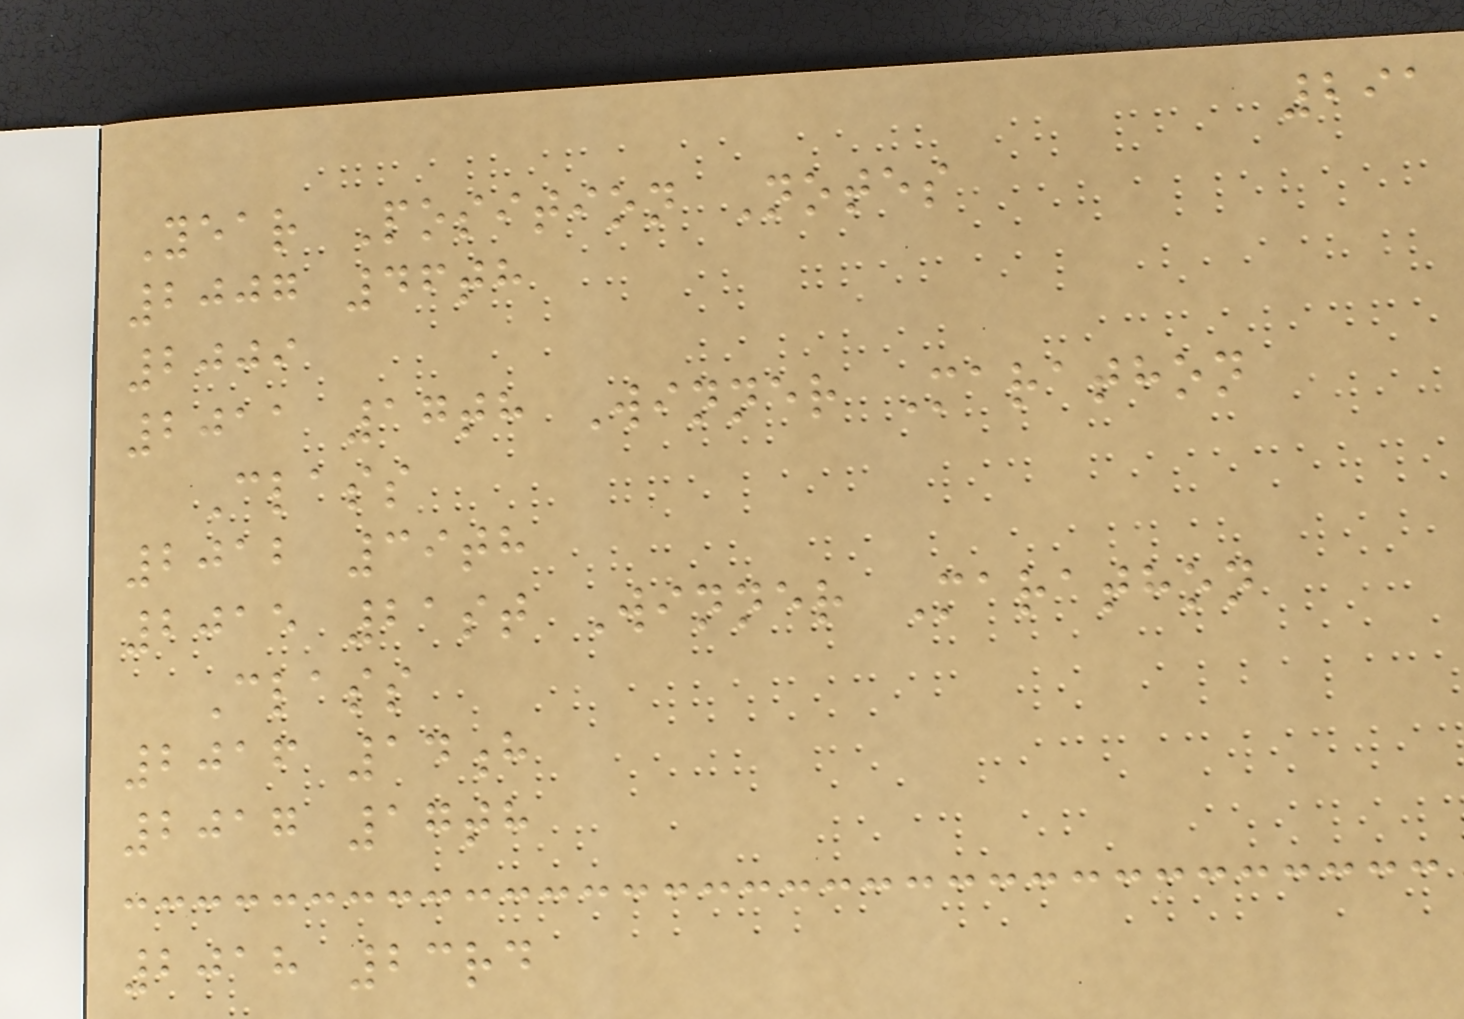291
Year Position Notes
2007 46th
2009
2011 17th Winner Marathon
Class
2012 39th
2015 21st Winner Marathon
Class
2016 14h
2017 17th
2018 23rd
